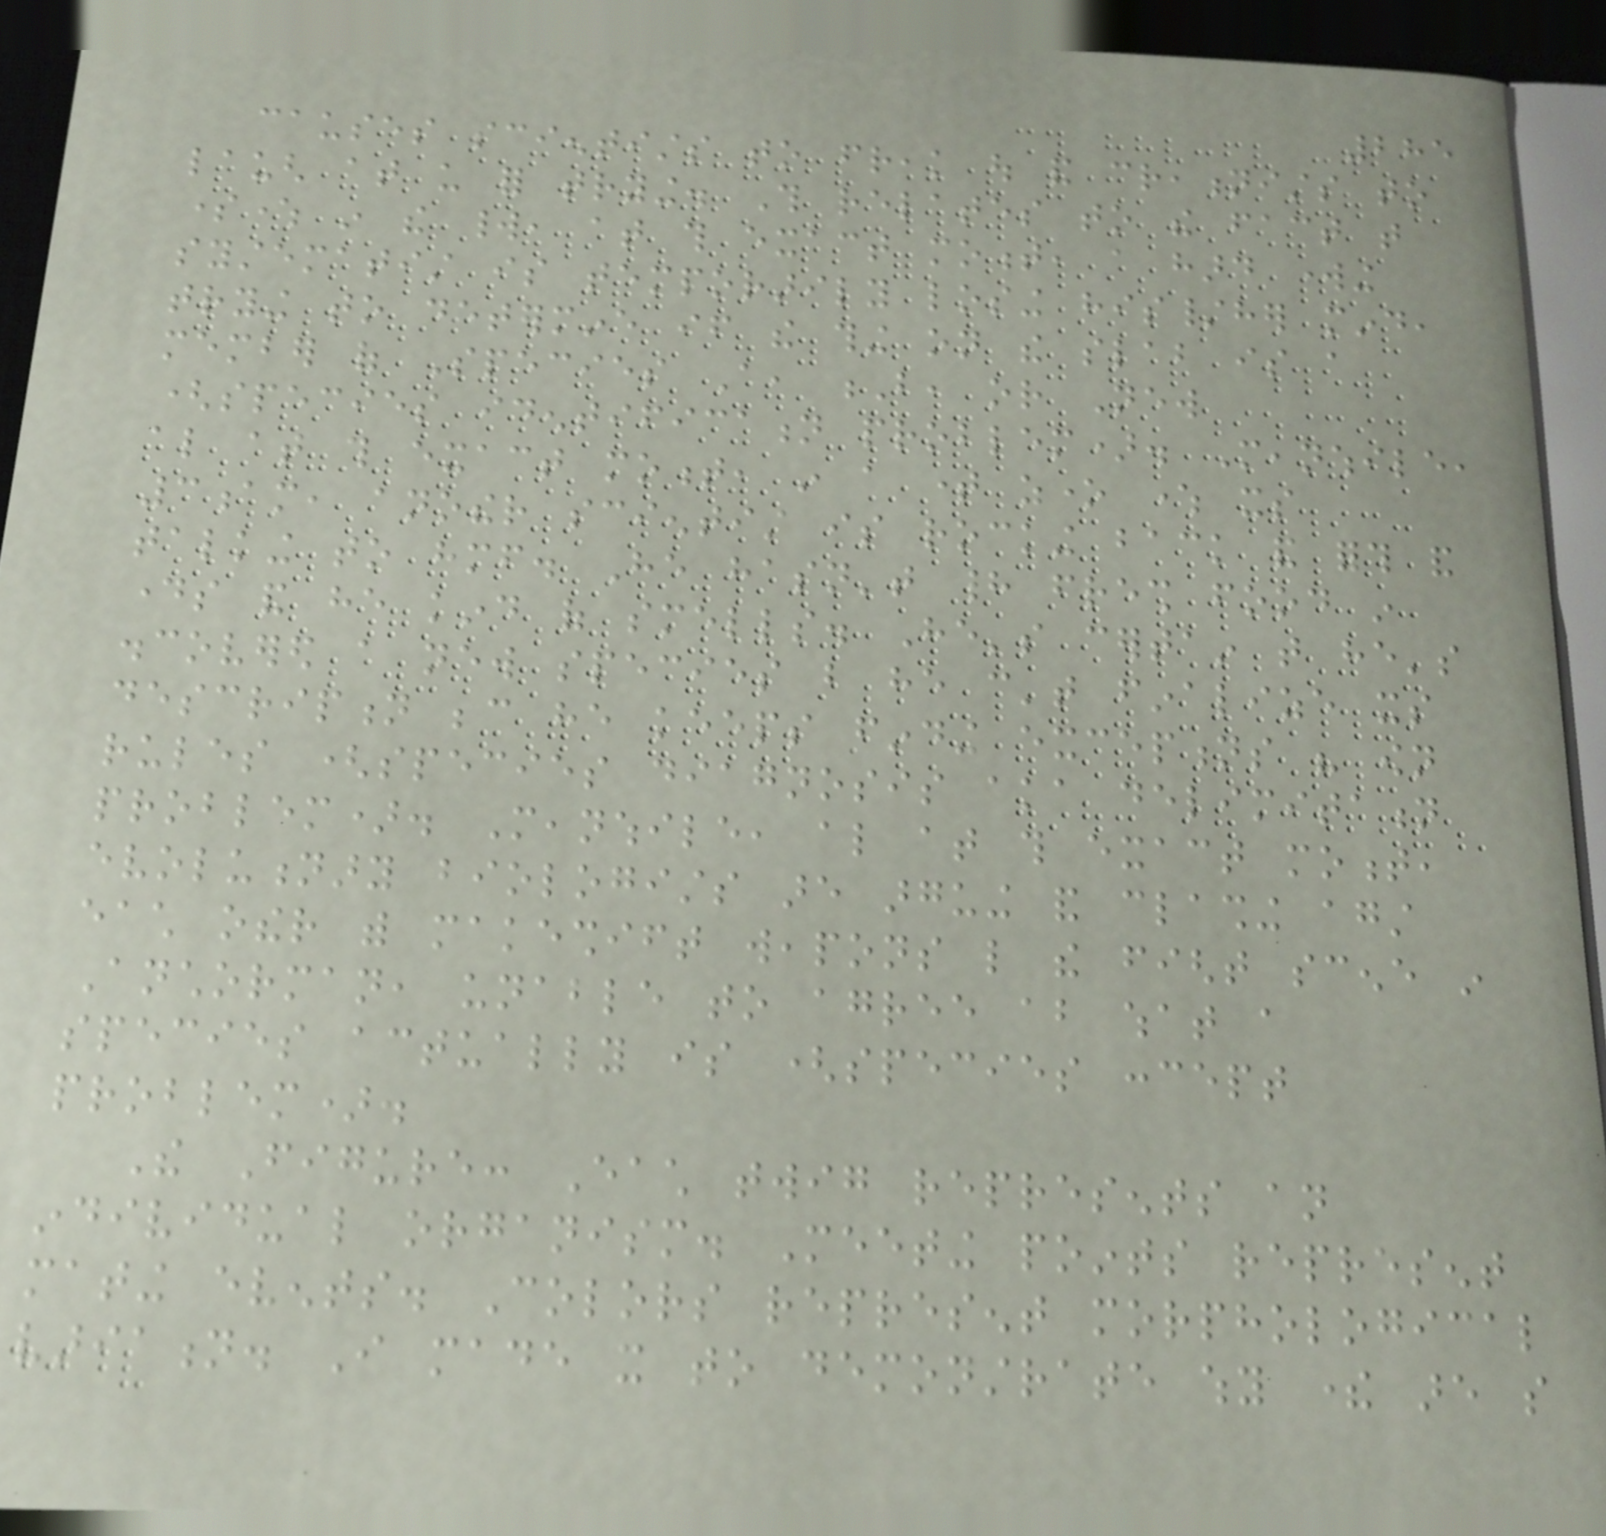285
causes scientists to freak out and creationists to
laugh at us for trying. This relates to the fact that
somewhere in the world, at this exact moment, a hard working
systematist is temporarily losing his/her mind,
trying to determine if the thing on the slab is a
member of Species A, B, or New
(species identification problem). Meanwhile,
also at this exact moment, in a time zone where its
3am, another scientist is rocking back and forth and
talking to himself. He hasn't had fresh food in
days and he kind of smells. He's certain that he's
discovered a new species but he can't finalize its
description because he keeps finding exceptions his own
rules (species diagnosis aka delimitation
problem). Meanwhile, also at this exact moment,
evolutionary biologists are arguing and clashing against
each other with makeshift weapons like the fight scene in
Anchorman, unable to agree about what a
species actually is (species concept
problem).
The Figure: Each twig represents an
individual organism. Meeting points represent
mating events. Colors represent morphological
variation. I made it to demonstrate why there are so
